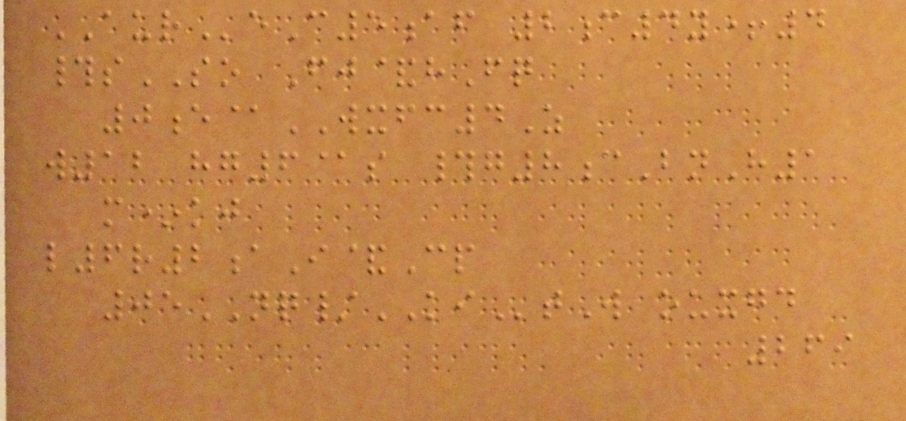AUReC5af 2c4y+4
#sSO Fj&hFq
0e@WXFC4Z
w12 hg6@s #g8cBnH1
m*kj
l6r2aI&Cp
05NQ/KItW ouxgd
269
